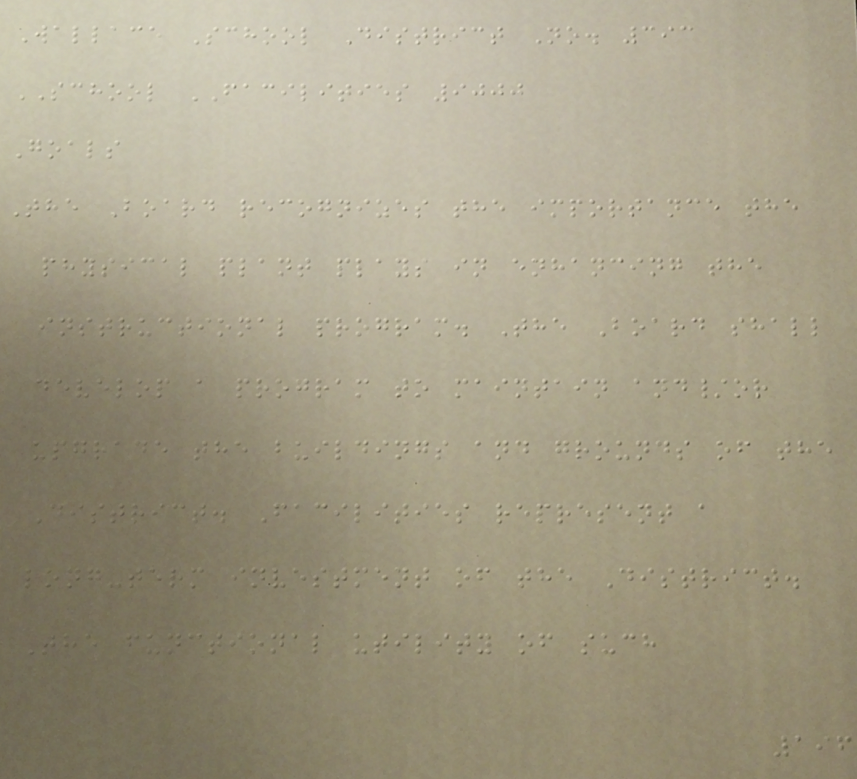Wallace School District No. 393
SCHOOL FACILITIES 9000
Goals
The Board recognizes the importance the
physical plant plays in enhancing the
instructional program. The Board shall
develop a program to maintain and/or
upgrade the buildings and grounds of the
District. Facilities represent a
long-term investment of the District.
The functional utility of such
196
